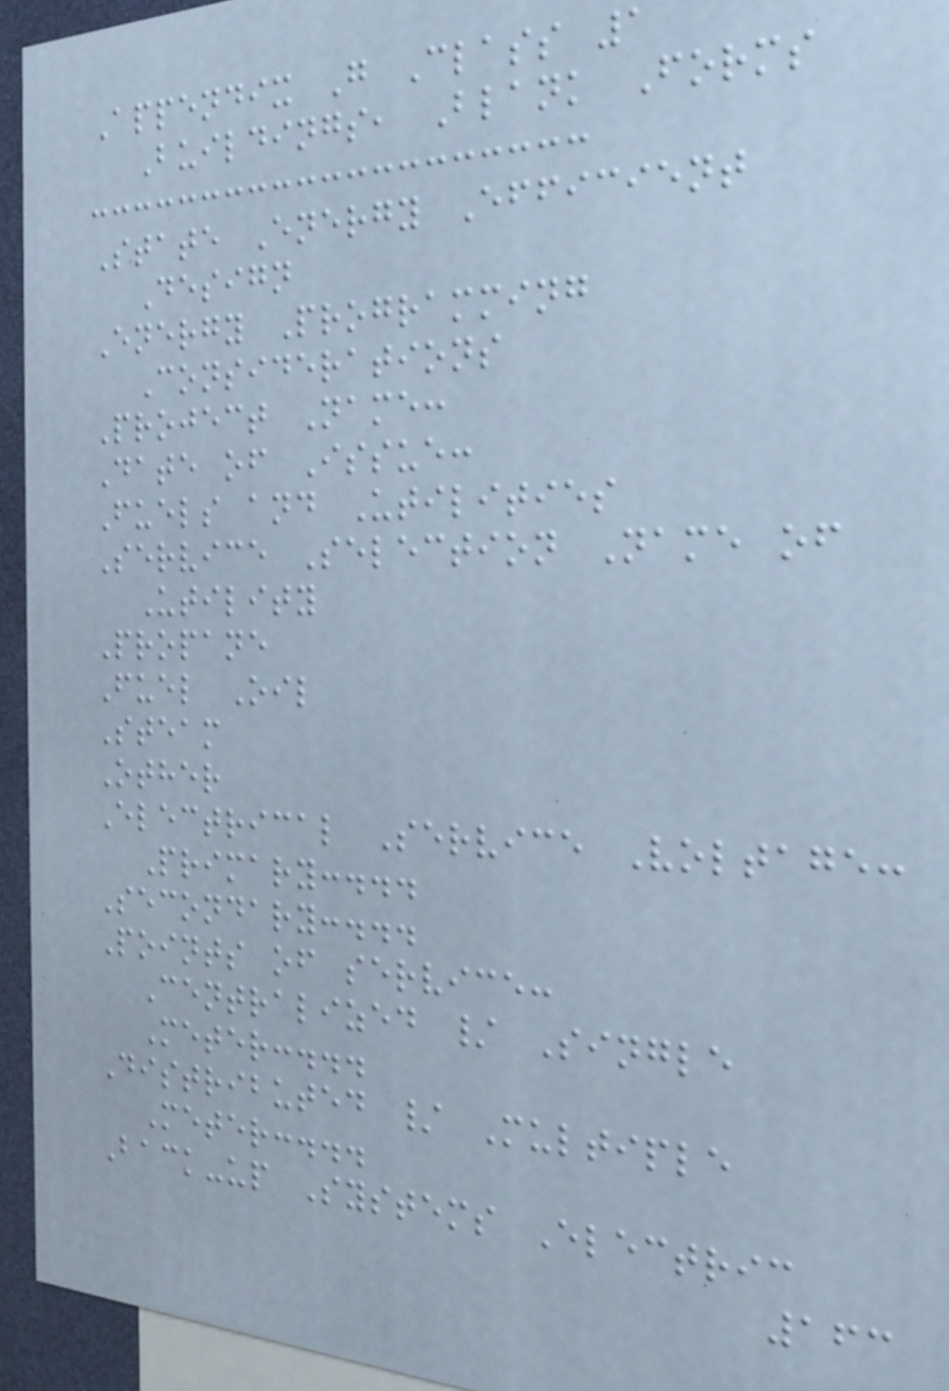Appendix G Class 1
Buildings, Blank Forms
State Energy Efficient
Design
Energy Programming
Considerations
Project Name:
Date of Issue:
Fuels and Utilities
Service Selection Name of
Utility
Propane
Fuel Oil
Steam
Other
Electrical Service Voltage:
Primary:...
Secondary:...
Points of service:
Centralized / Single
Meter:...
Distributed / Multiple
Meter:...
Back-up Systems Electric
163
